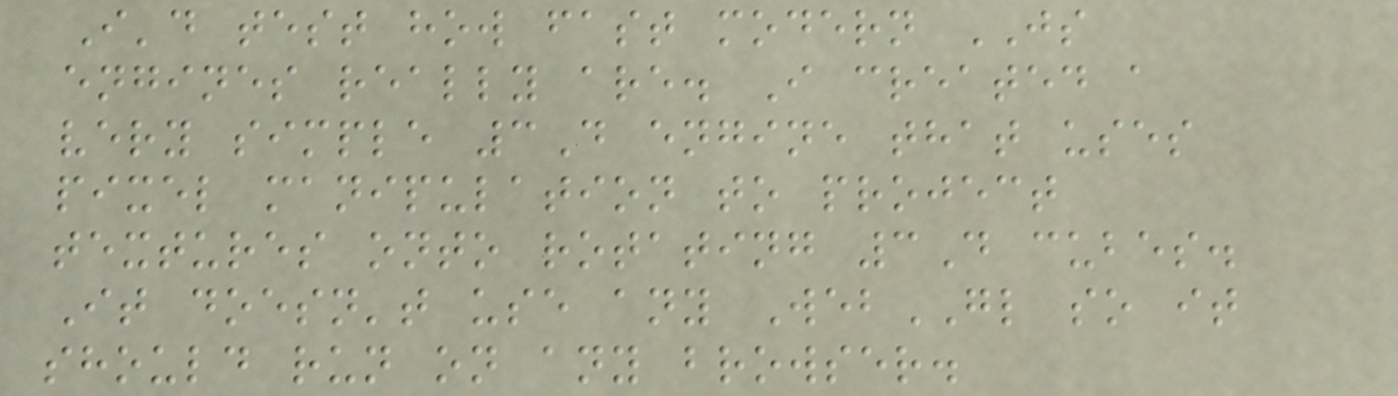I'd test how fast modern JS
engines really are. I created a
very simple 3D engine that uses
pixel manipulation to project
textures onto rotating 3D cubes.
It doesn't use any WebGL so it
should run on any browser.
